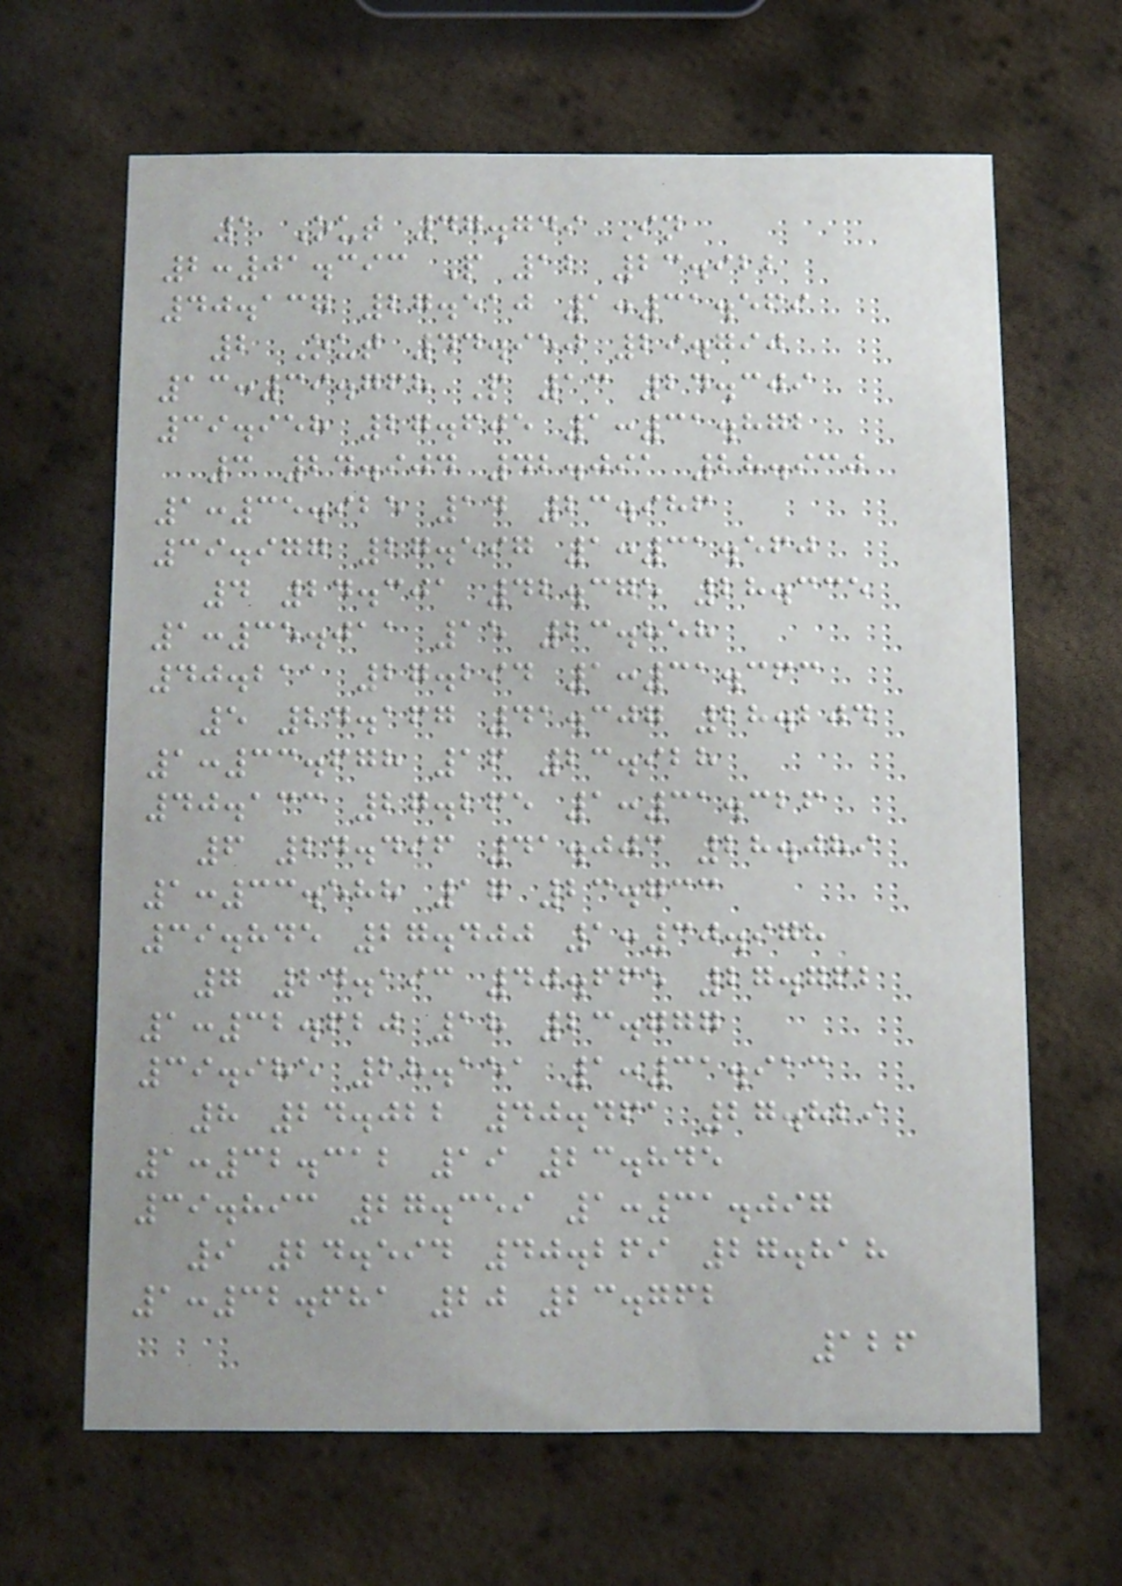1 Out 47.749 In
2:01.393 P 12 23.922
40.137 27.510 1:31.569
2 Out 44.950 29.790
13:39.768 P 13 24.309
39.958 27.605 1:31.872
3 24.904 42.091 28.930
1:35.925 14 23.986
39.977 27.597 1:31.560
4 24.301 42.375 28.335
1:35.011 15 23.858
40.211 27.294 1:31.363
5 24.167 41.307 28.204
1:33.678 16 23.928
40.133 27.265 1:31.326
6 24.496 41.003 28.089
1:33.588 17 23.733
39.845 27.400 1:30.978
7 24.193 40.665 27.762
1:32.620 18 23.777
39.985 28.151 1:31.913
8 24.022 40.461 27.829
1:32.312 19 23.845
39.893 27.359 1:31.097
9 24.594 40.269 27.818
1:32.681 20 23.762
126
